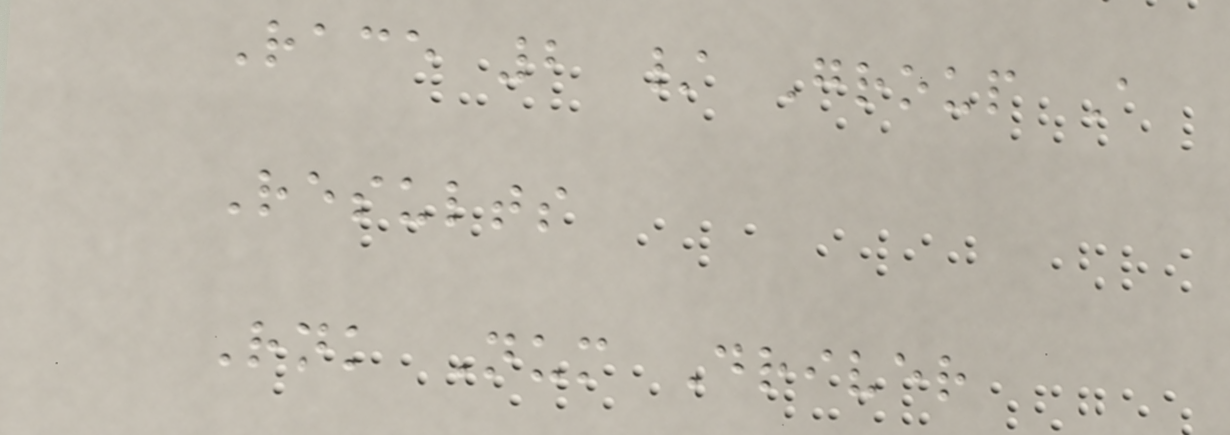Race 2 / Group A
Results
Rnk Num Driver
